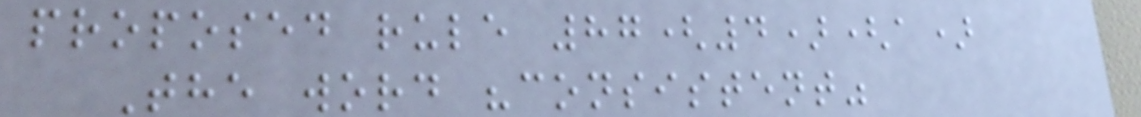proposed rule 87(4)(a)
The word "consistent"
